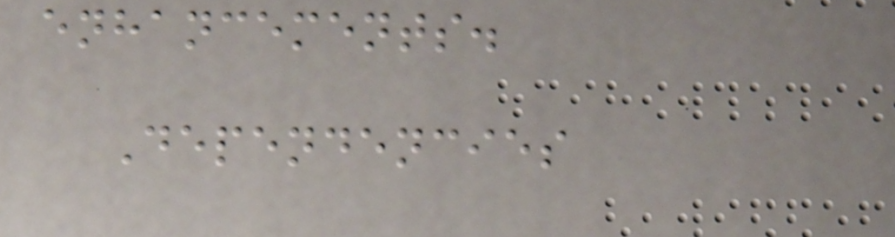enhancements.
Dependencies
